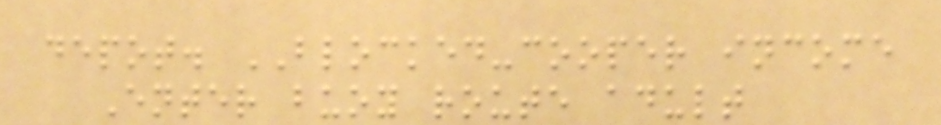depot. BLOCKED-cooper income
Enter buoy route adult
